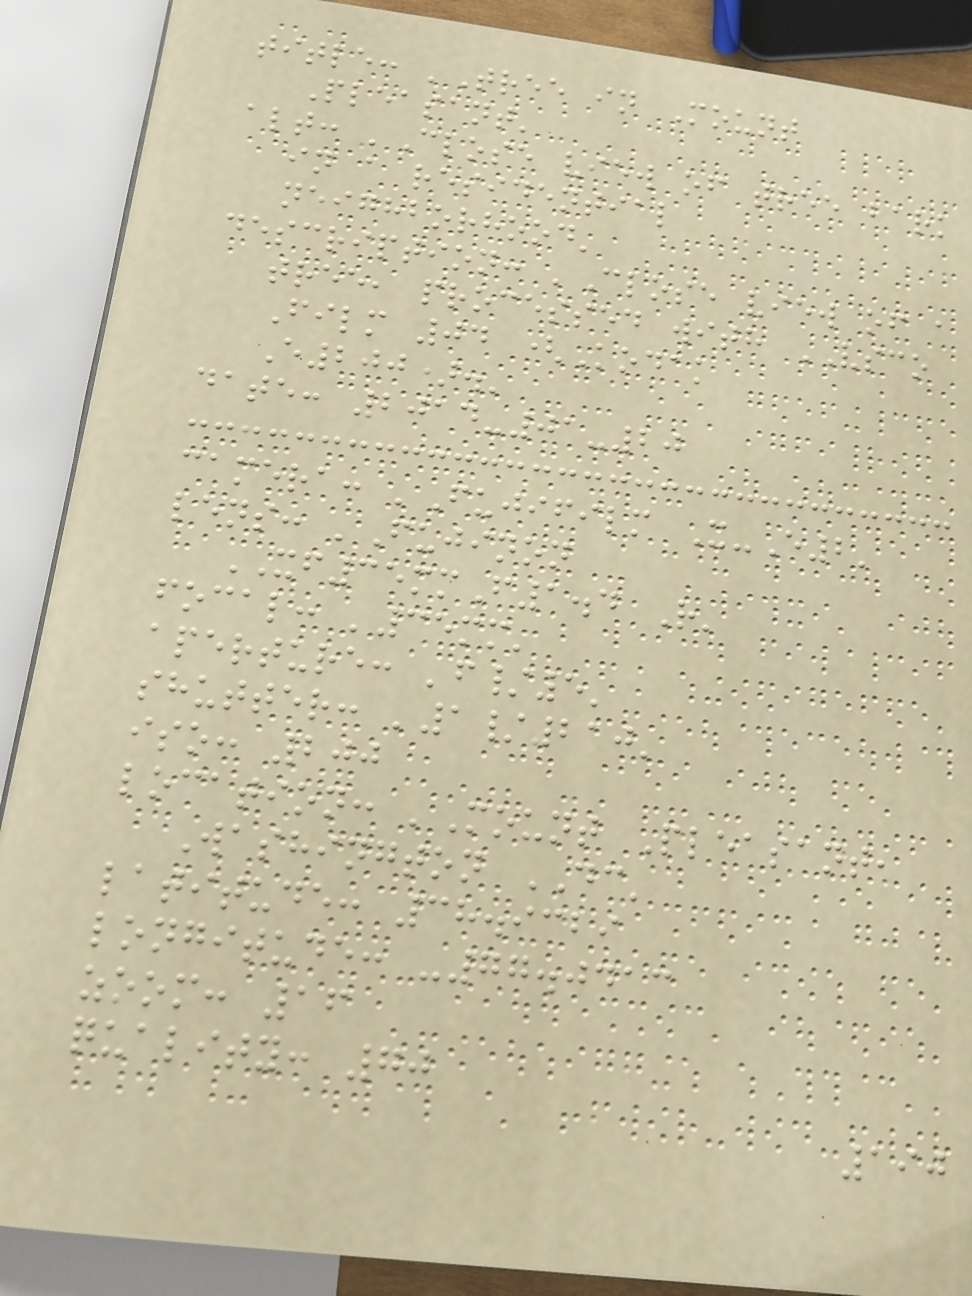title: 'Tree in Mount
Pleasant'
alt: 'Close view of tree bark
in a residential
neighborhood'
description: 'Close view of a
tree, processed with VSCO
Film 04 (Kodak
E200).'
date: 2014-01-20
camera: 'Fujifilm X-E2'
lens: 'Fujinon
XF35mmF1.4 R'
focal: '35mm'
aperture: 'f/5'
shutter: '1/210'
iso: 200
location: 'Mount Pleasant,
Washington DC'
latitude: 38.9329
longitude: -77.0413
zoom: 16
quality: 70
190
